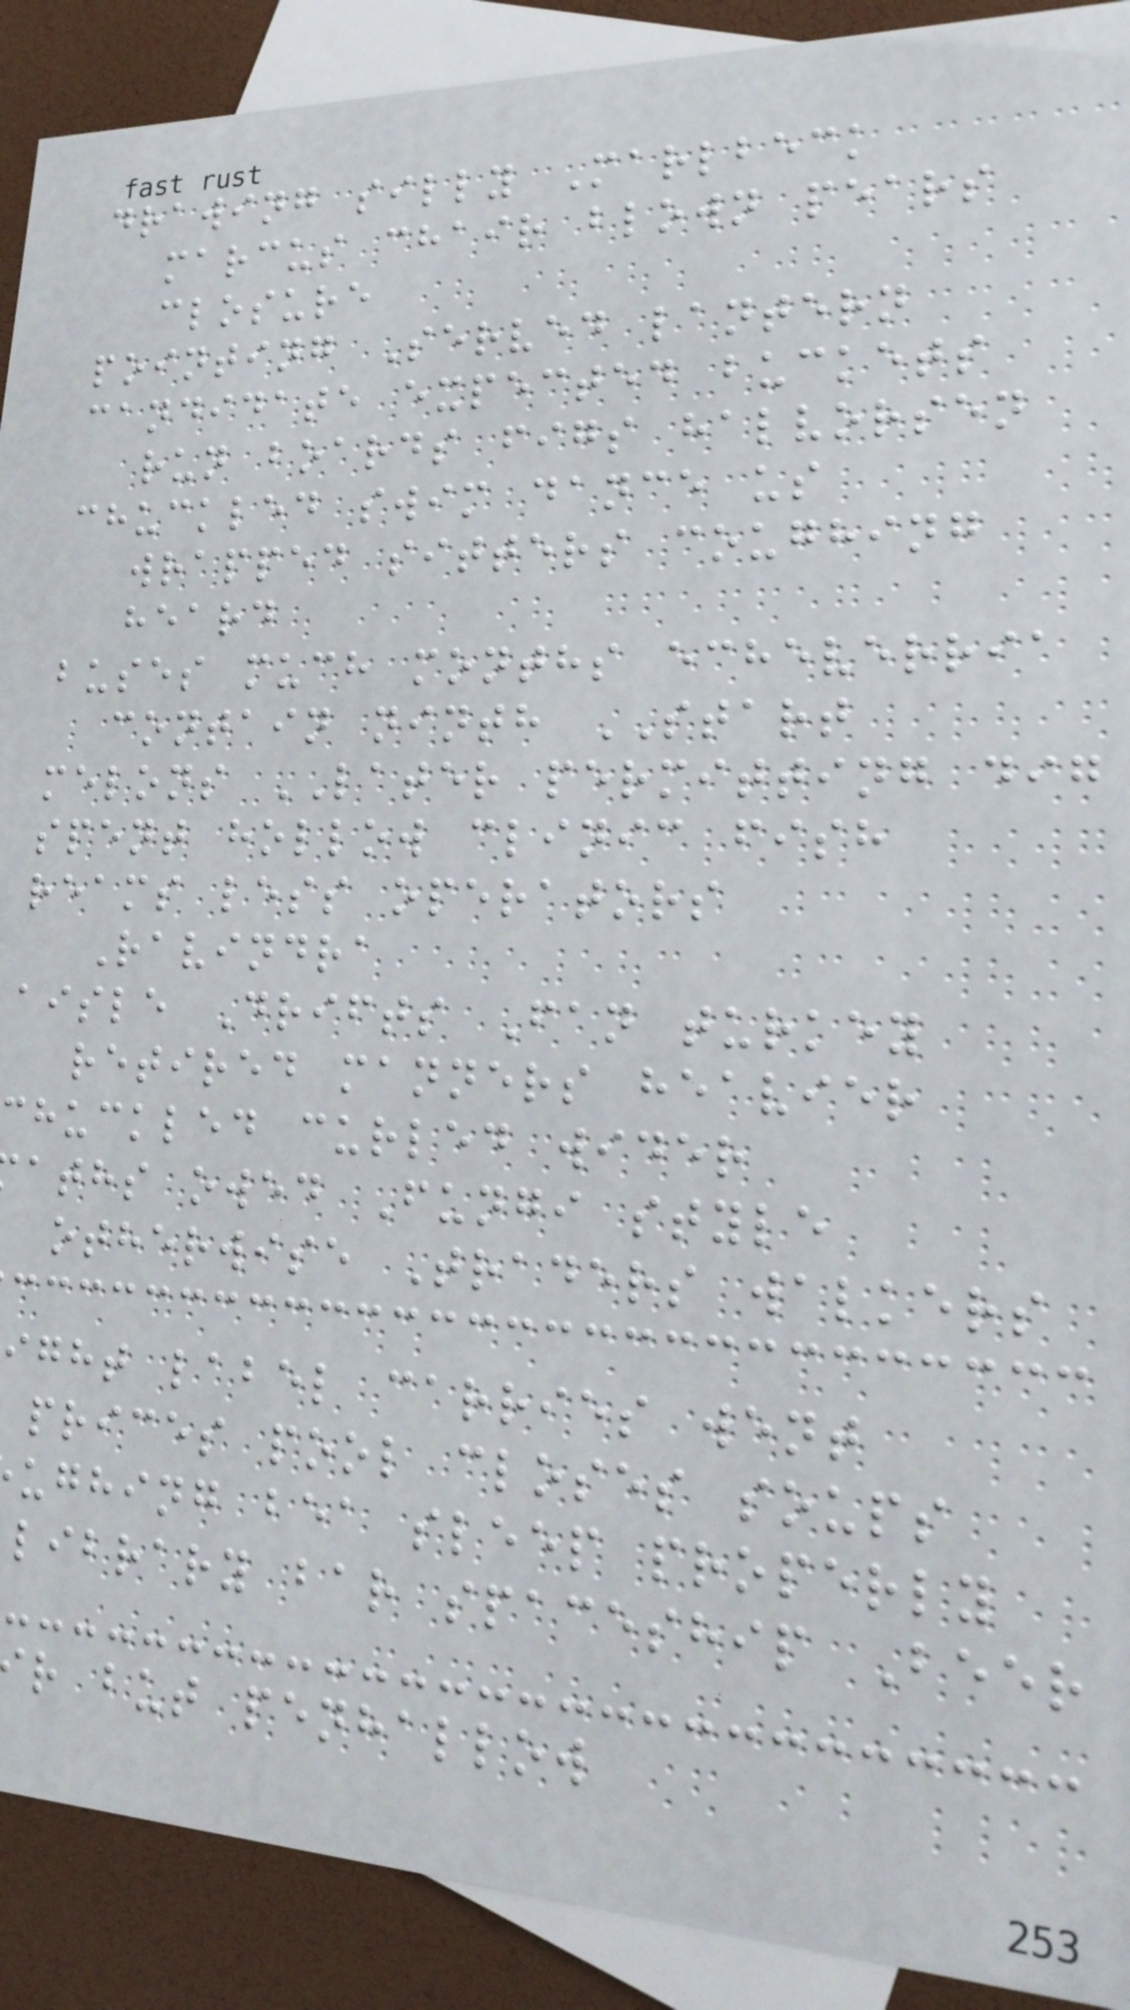drawing silly Marlbeck
marcus chair blown pears
closure
pointing Served lantern
candidate expected buckets
run boards figs halvorsen
chuckled swim dance us
wrapped sitters coughing
heard
buses much months echeverria
contain ninth START
melons LATER permitting dig
spent hollow clinic fish
reams less operators
Ravindra
aisle Drifts Fan turkey
retired manners heavier
chuckled curled wider
aths owed Fungi style
otherwise Traders walkers
ight label carries went
prices pool closes soups
ughing bea sleep properly
library bar spaceship Beer
r but penhallow
